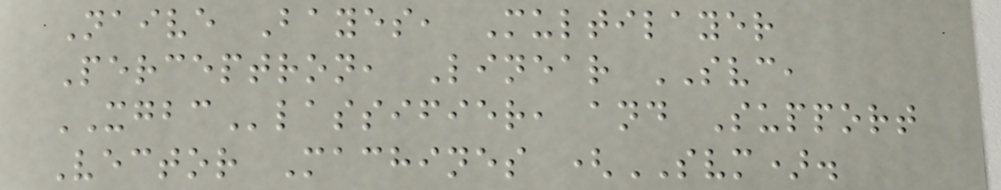Naive Bayes, Multilayer
Perceptron, Linear SVC,
XGBClassifier, and Support
Vector Machines (SVM).
